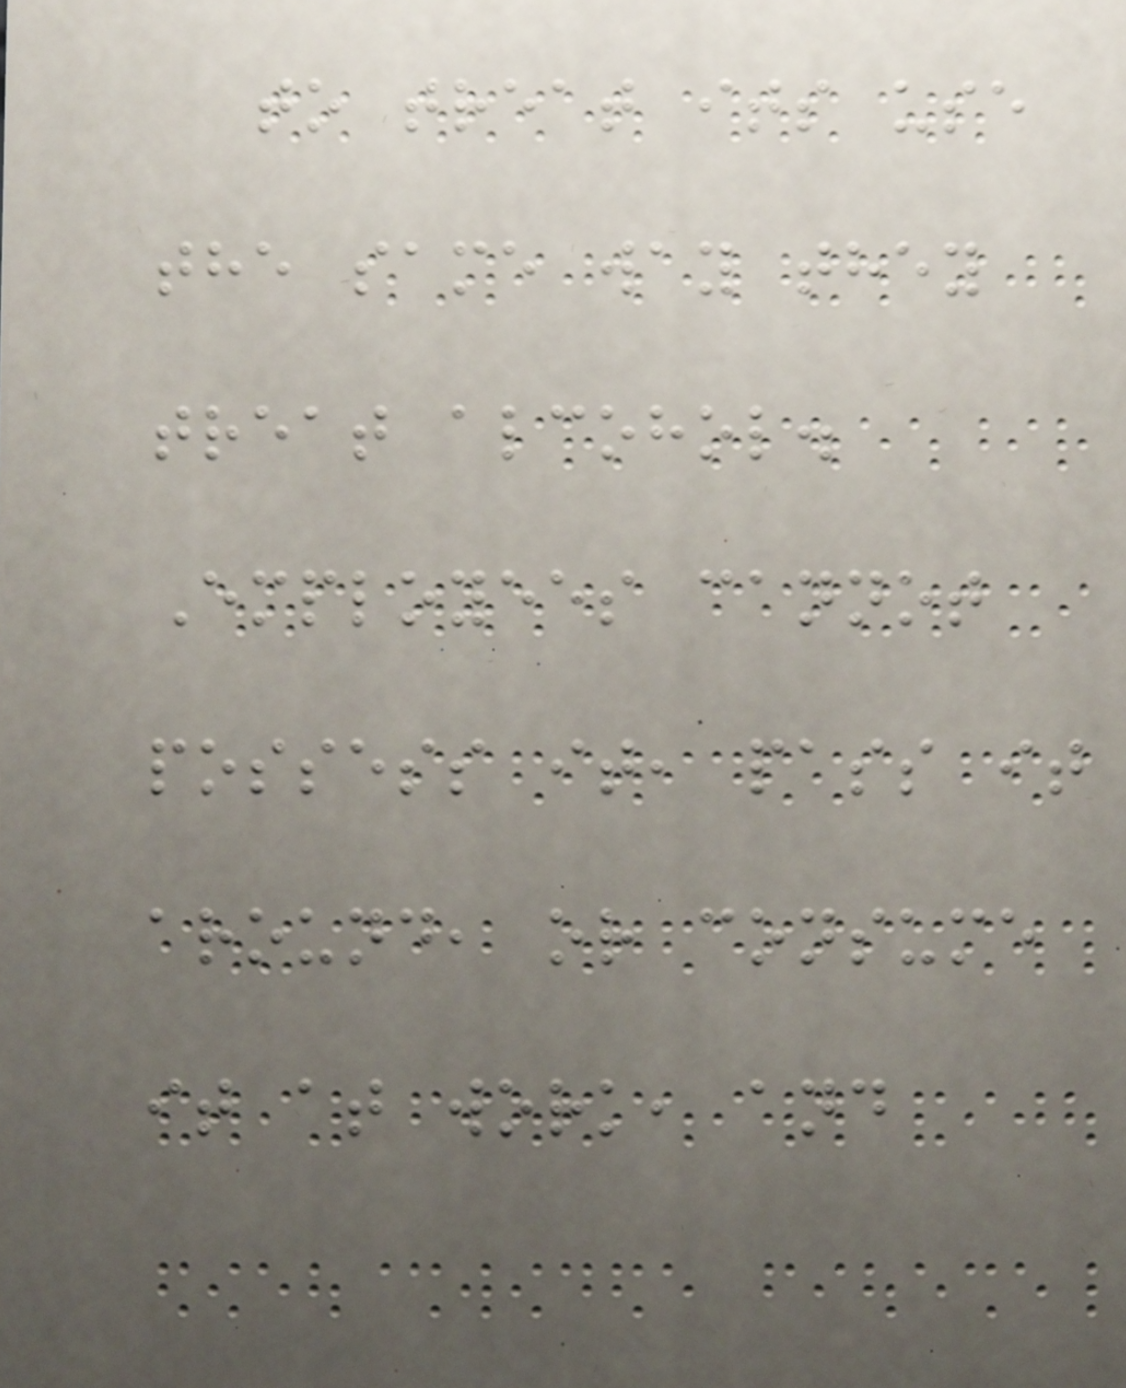to treat its use
the same way they
treat alcohol.
Employees cannot
possess it, pass it
around, or consume
it at work, and
